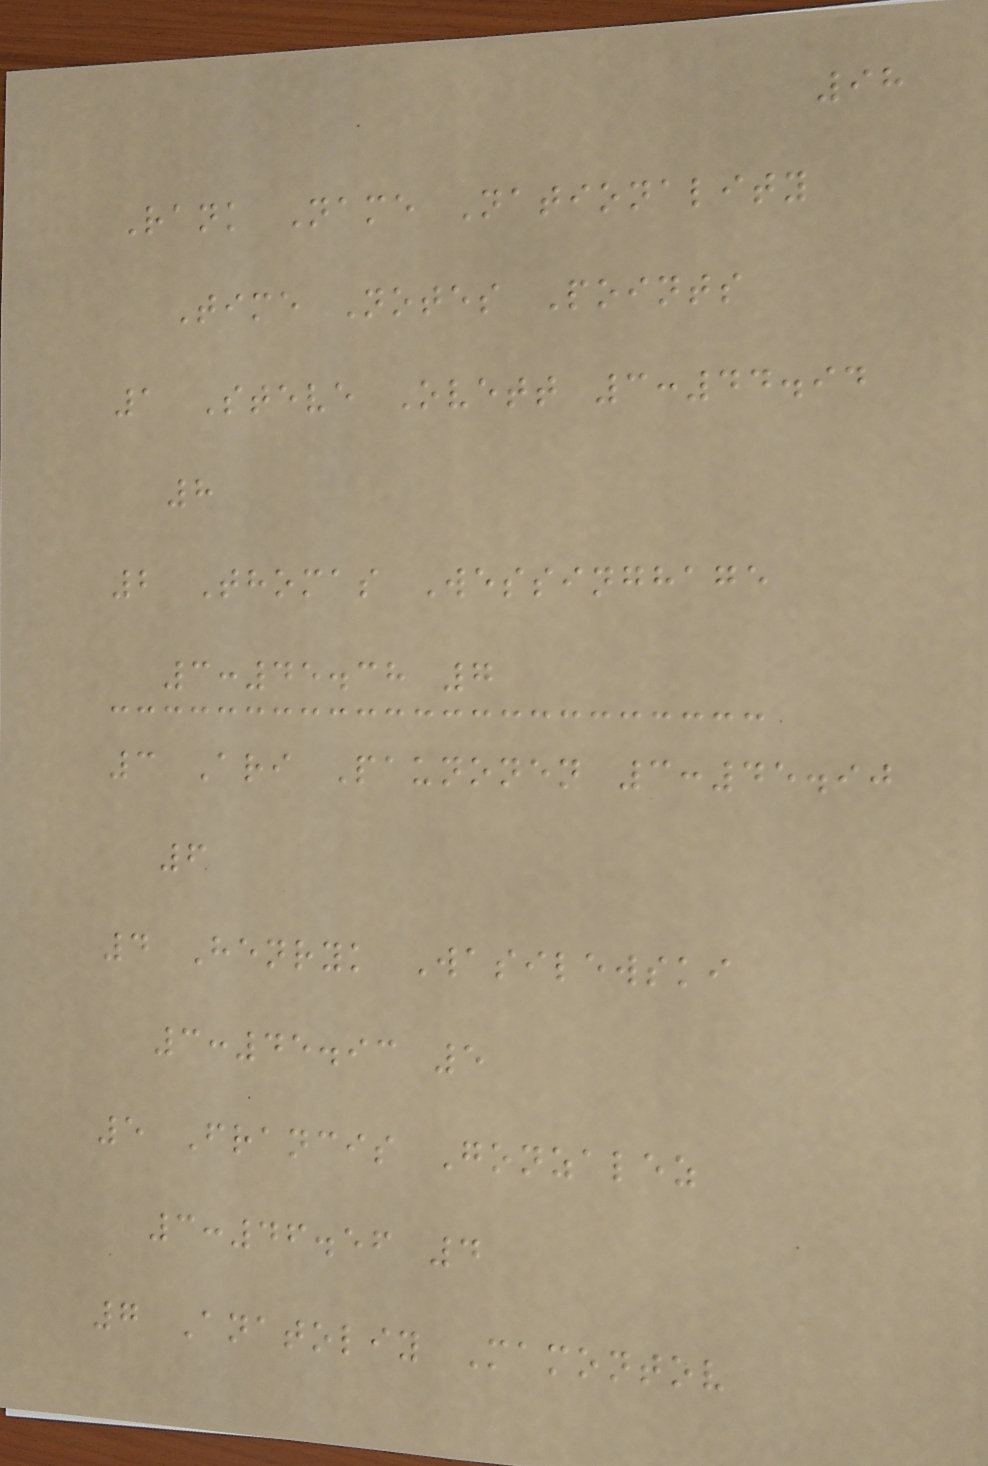98
Rank Name Nationality
Time Notes Points
1 Steve Ovett 3:44.94
8
2 Thomas Wessinghage
3:45.38 7
3 Ari Paunonen 3:45.90
6
4 Henryk Wasilewski
3:45.93 5
5 Francis Gonzalez
3:46.56 4
7 Anatoliy Mamontov
